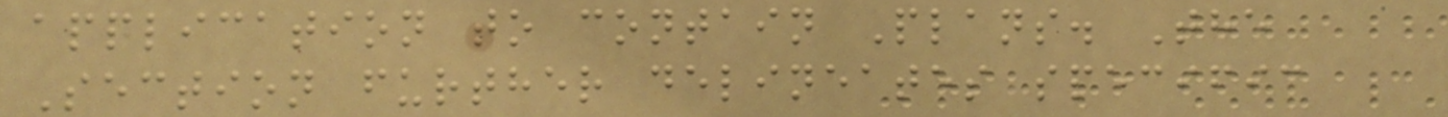application to contain Plans. The
Section further delineates specific
